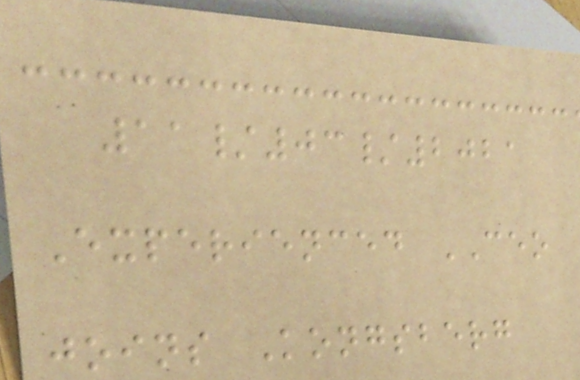11/03/2021
Experienced CEO
joins Kongsberg
